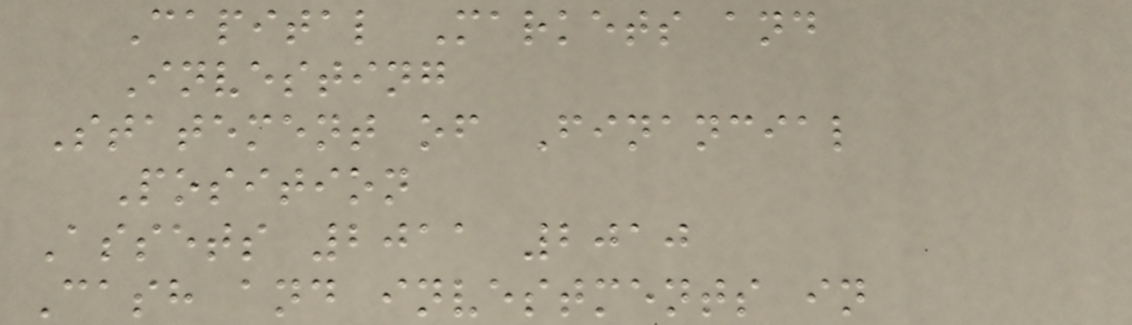Capital Markets and
Investing
Statement of Financial
Position
Assets 2011 2010
Cash and investments in
